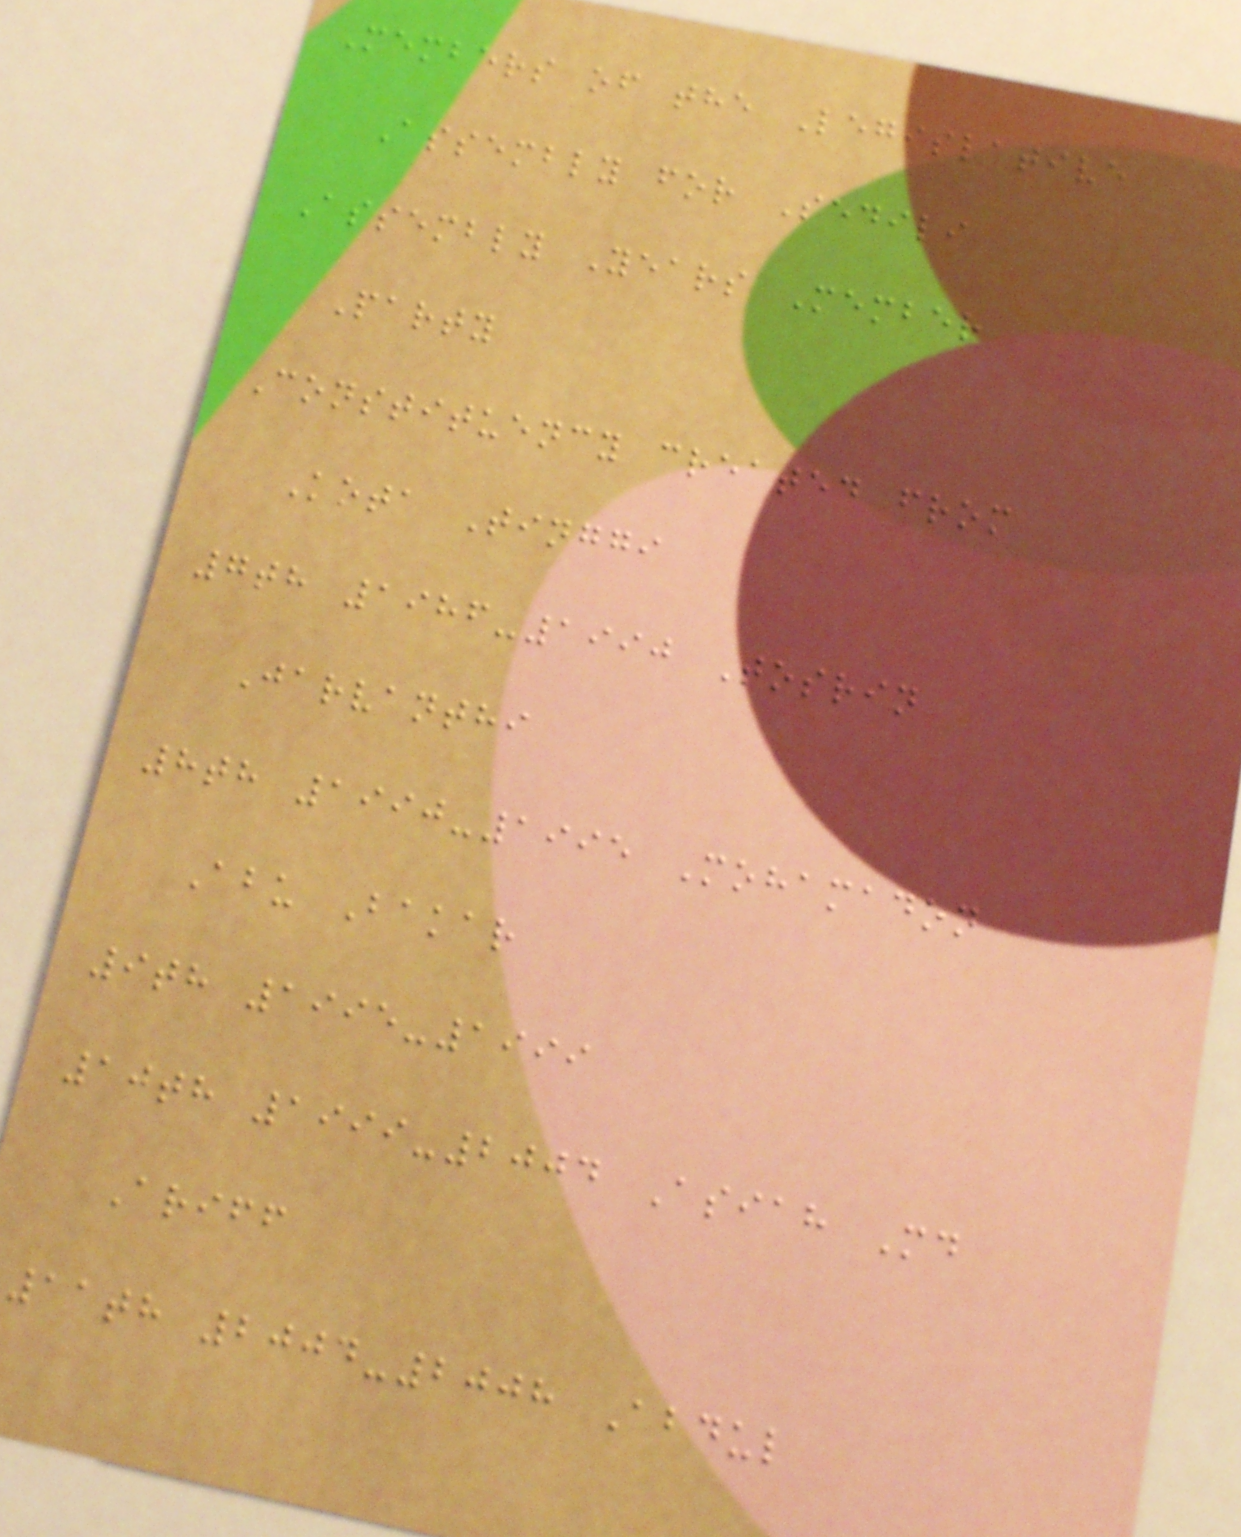Members of the Legislative
Assembly for Sedili
Assembly Years Member
Party
Constituency created from
Kota Tinggi
7th 1986-1990 Tosrin
Jarvanthi
8th 1990-1995 Mohamadon
Abu Bakar
9th 1995-1999
10th 1999-2004 Asiah Md
Ariff
11th 2004-2008 Abdul
